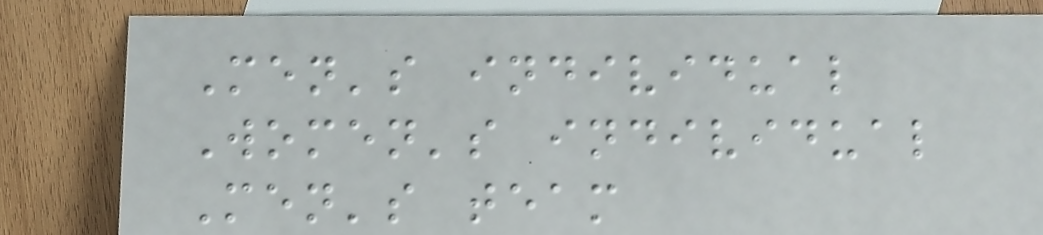Men's individual
Women's individual
Men's team
